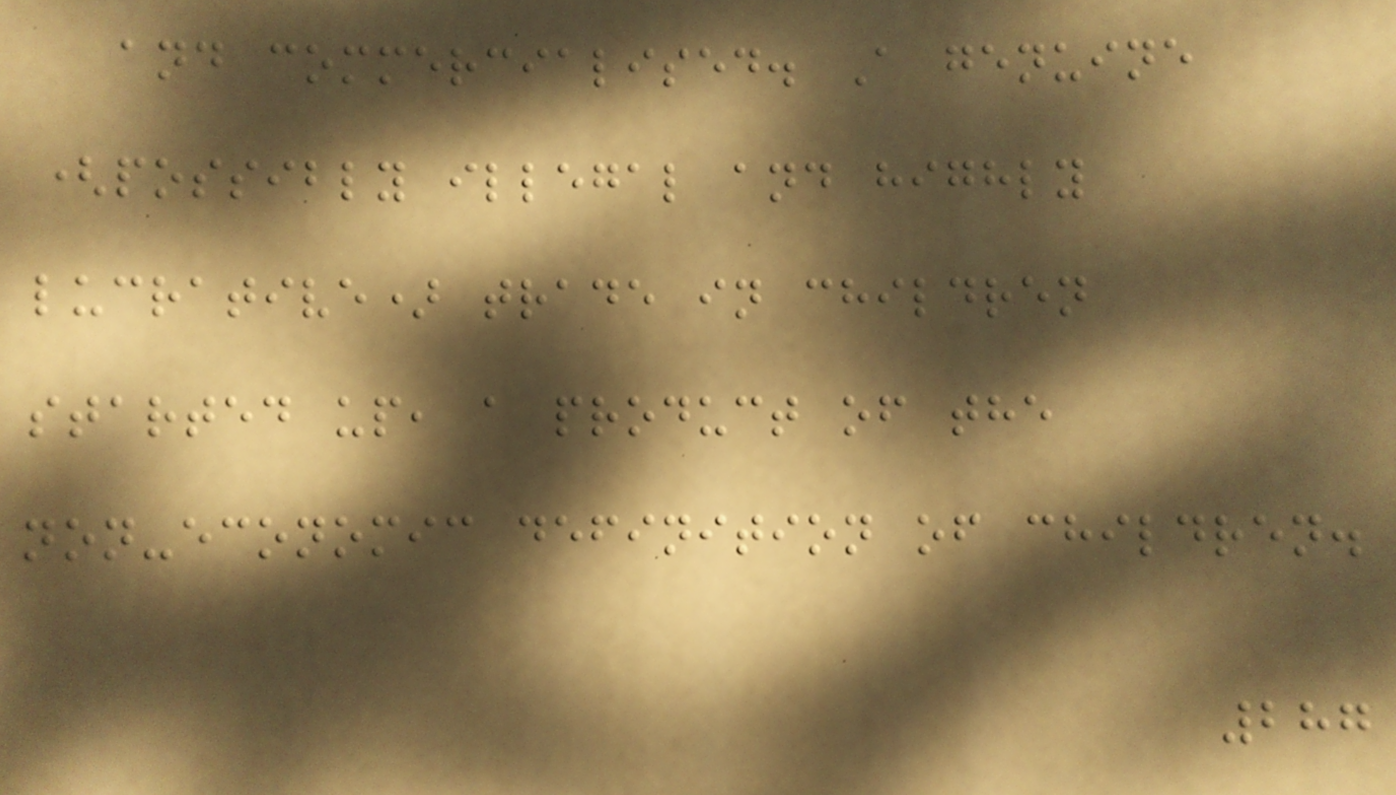and commercialised. A genuine
(possibly illegal and highly
lucrative) trade in children
started up, a product of the
non-economic definition of children.
287
